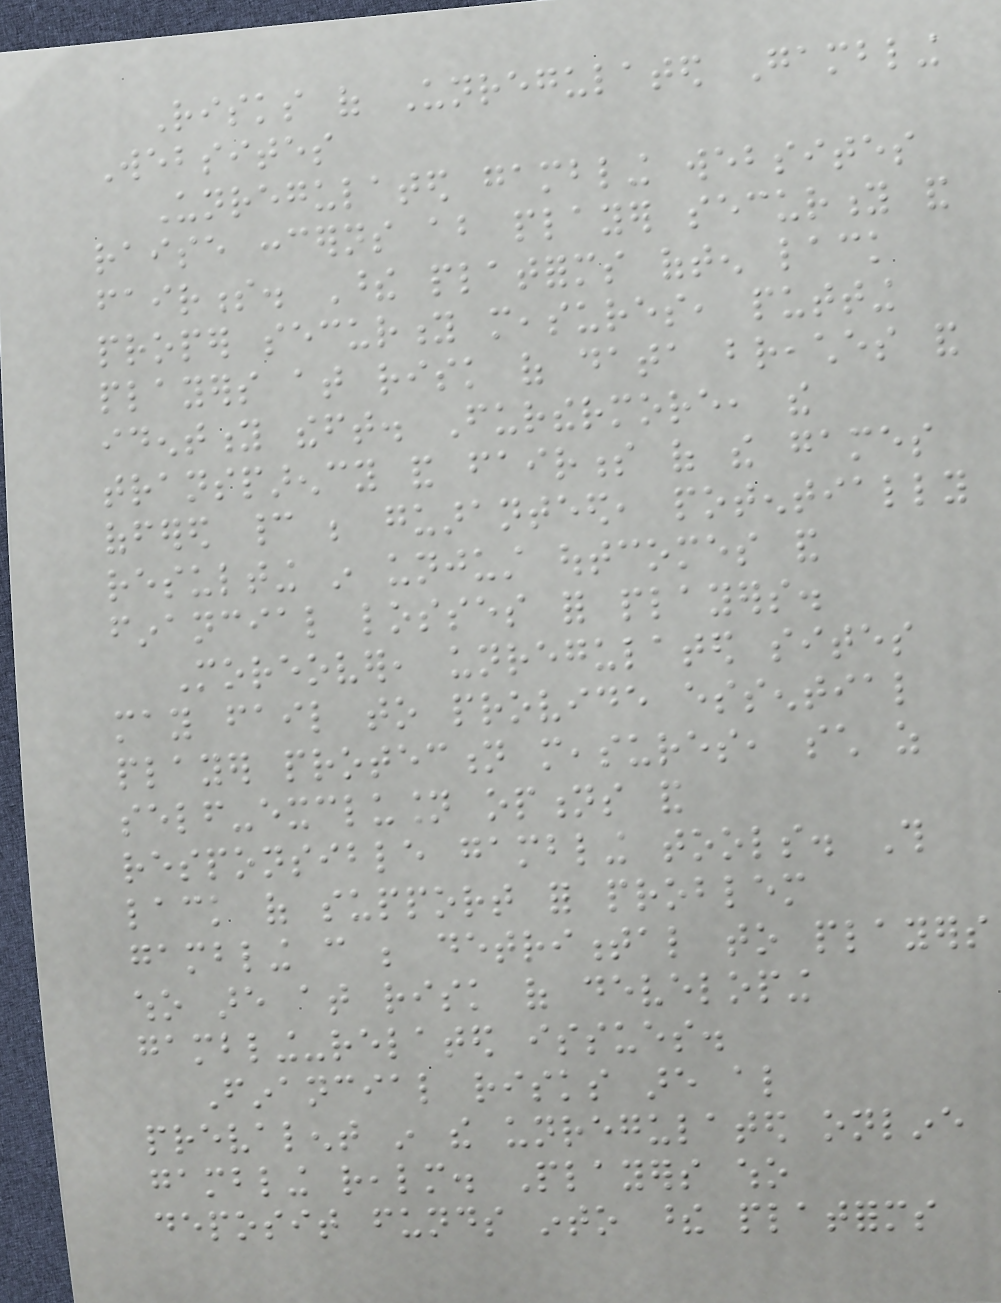Risks of Unregulated Gambling
Websites
Unregulated gambling websites
raise concerns about player security and
fairness. These platforms often lack
proper security measures, putting
players at risk of data breaches and
identity theft. Furthermore, the
transparency and fairness of the games
offered cannot be guaranteed, potentially
resulting in unjust outcomes and
financial losses for players.
Moreover, unregulated sites
may fail to provide essential
player protection measures, such as
self-exclusion options and
responsible gambling tools. This
lack of support for problem
gambling can be detrimental to players
who are at risk of developing
gambling-related issues.
Financial risks are also
prevalent in the unregulated online
gambling realm. Players who
deposit funds into these platforms
